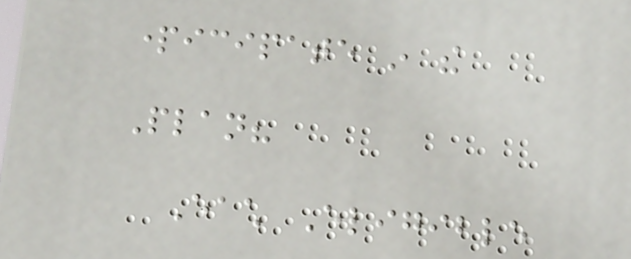participate in the
Plan?
Each Eligible
